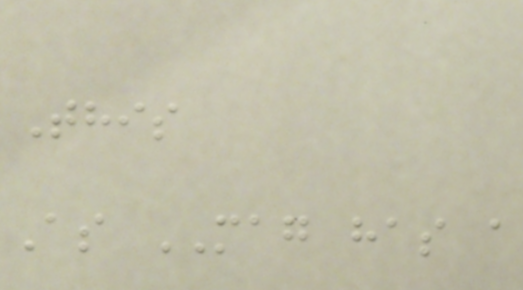This
As MAG has a
